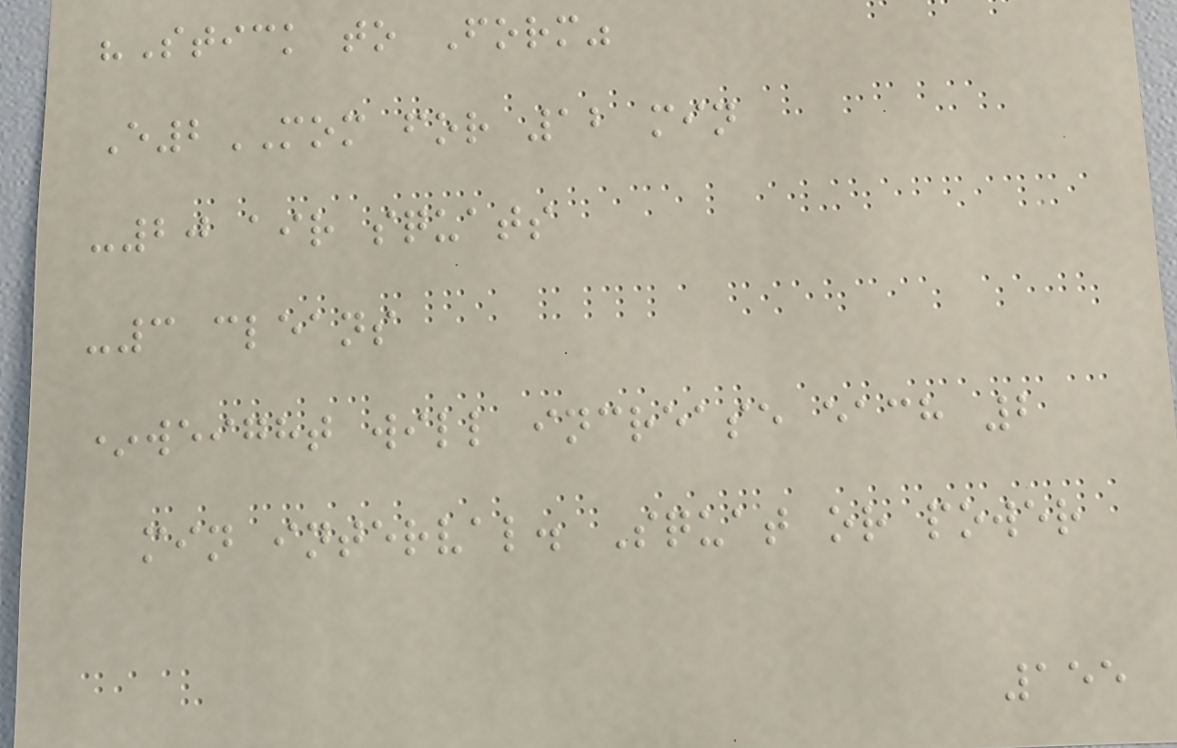"Stick to Form"
E2MOM for 12 min
-20 air squats
-3 cleans
*weight will increase each 2
min interval. Squat or power
155
